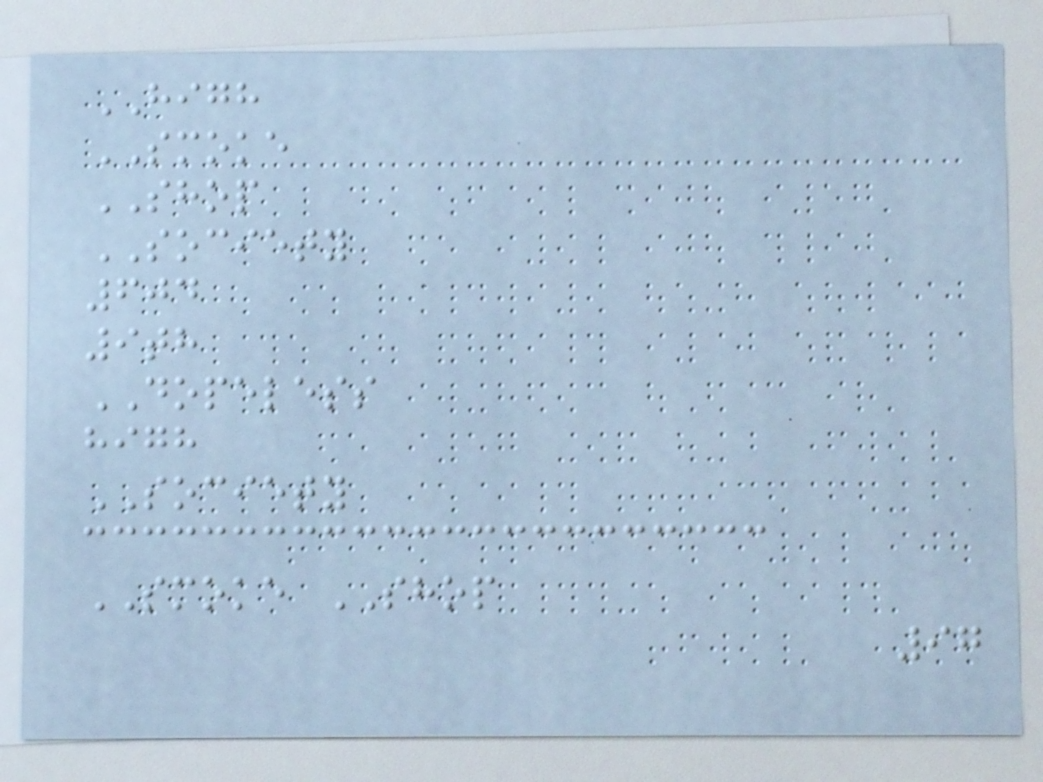HIGH
SMOKE
SHOP
SOCIETY
604
9th
DOPELESS
high
SOCIETY
SMOKE SHOP
97
